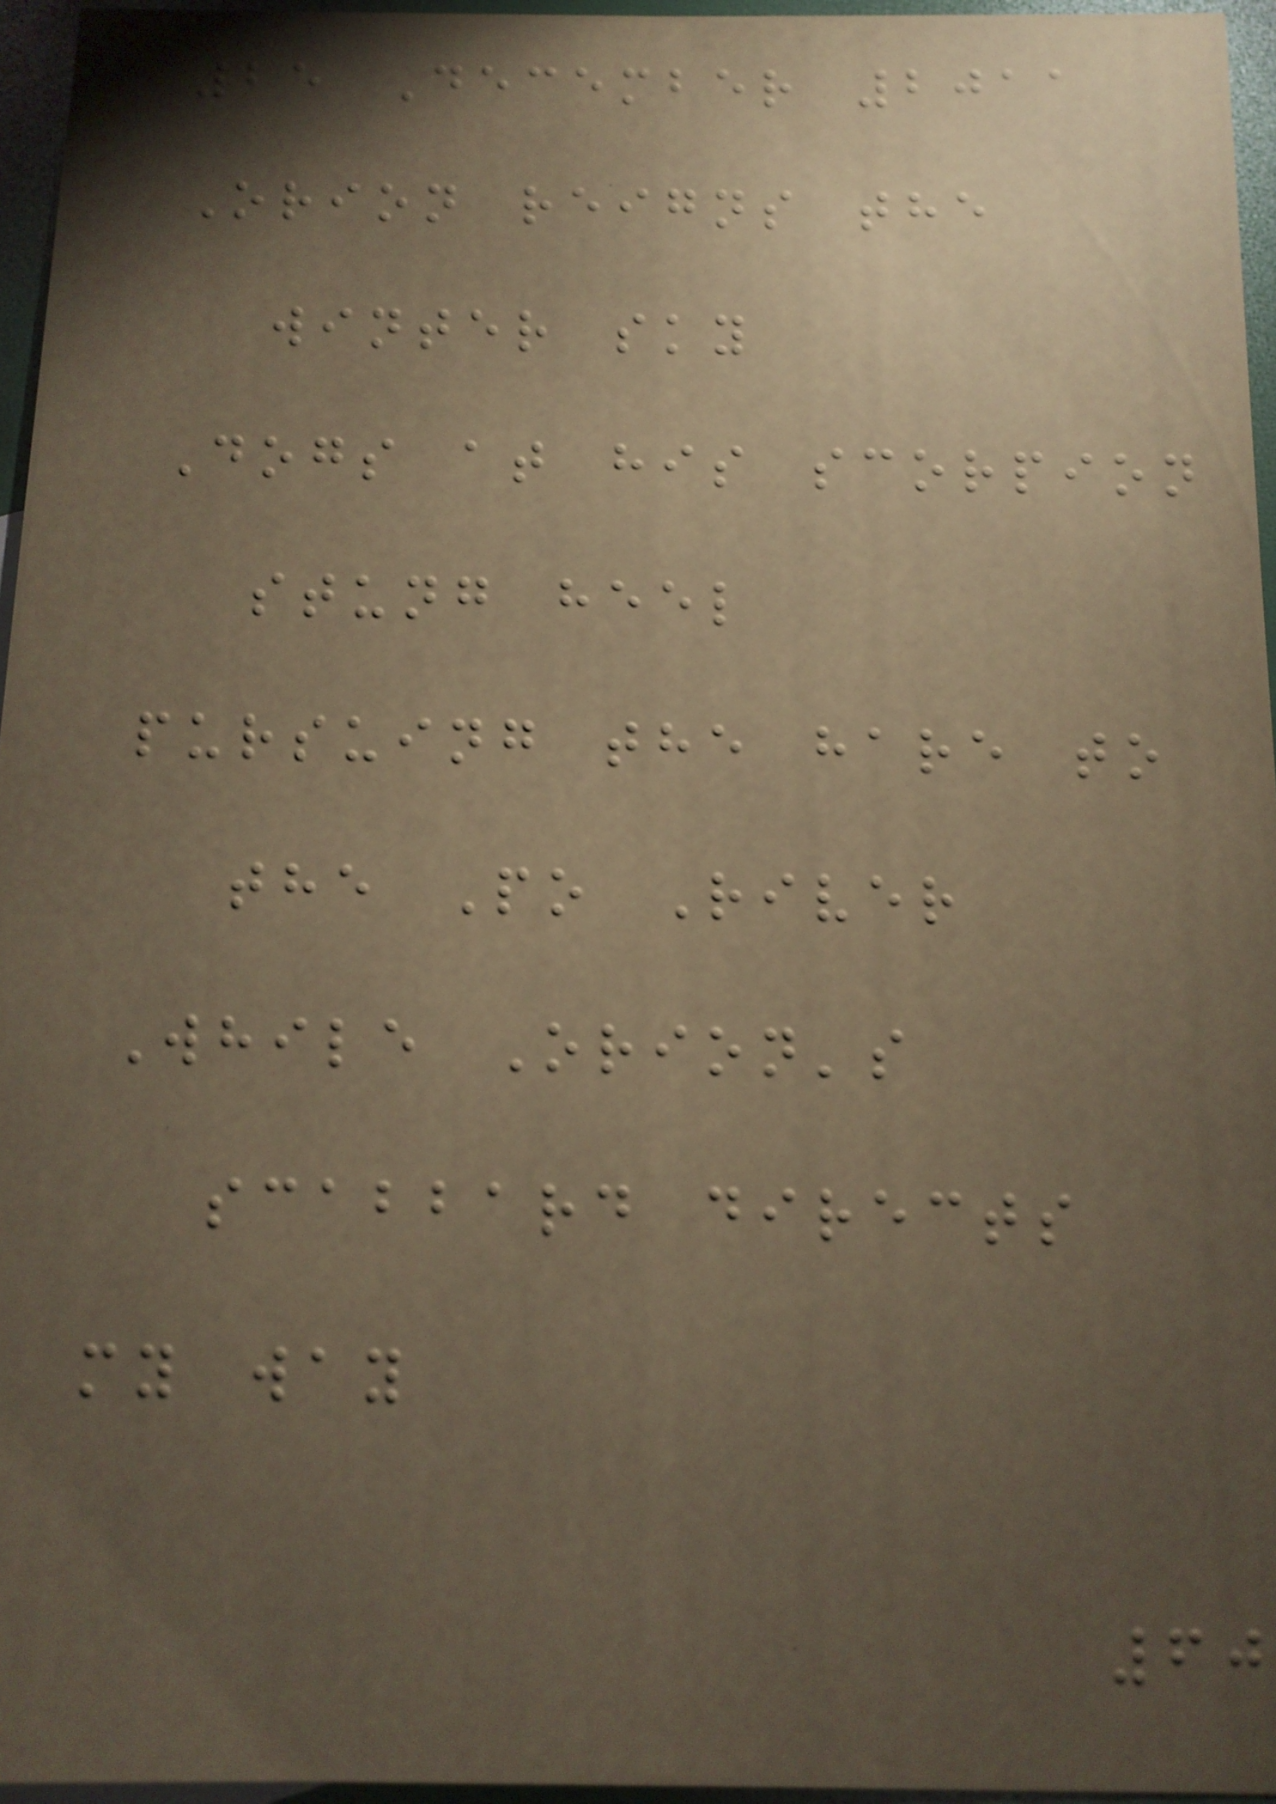25 December 2011
Orion reigns the
winter sky
Dogs at his scorpion
stung heel
pursuing the hare to
the Po River
While Orion's
scabbard directs
my way
60
